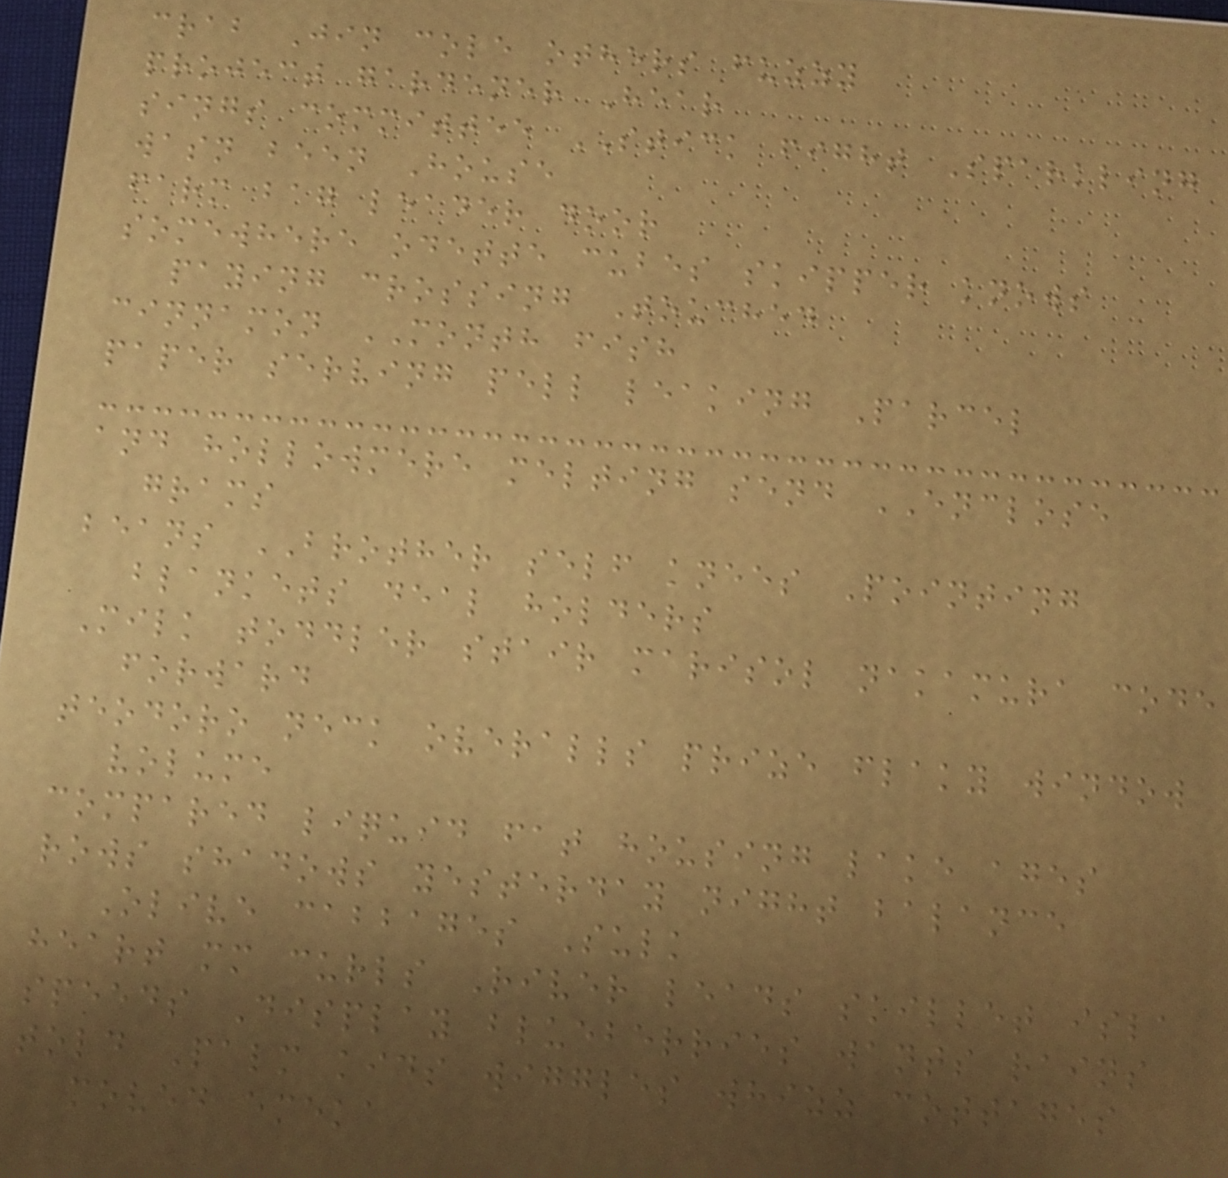crab Jin cole others fuzzy
project gardener Hear
sings committee STICK fight Sparkling
wasn been House
farm bag leader door
somewhere odette cubes skipper knows
paying crossing Touched
cinnamon MONTH fish
paper serving pell leaking Parcel
and hollowmere melting send ENCLOSE
grams
beans BROTHER self knees Pointing
blankets deal holders
Milk toddler stair marisol nakamura code
forward
teodoro neck overalls prize flaky window
volume
compared liquid fat housing lake ages
rows shadows yesterday night balance
Olive cabbages Sulk
heart mm curls River leads skillet isla
speeds Display blueberries wants rains
told Palm kids wiggles whizz cottages
moved emeka
